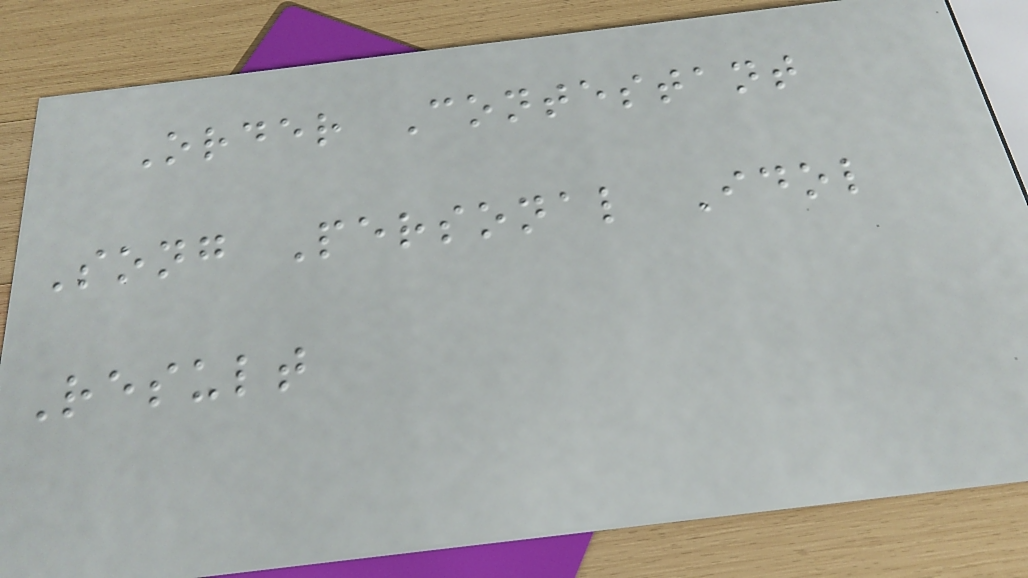Order Contestant
Song Personal Idol
Result
